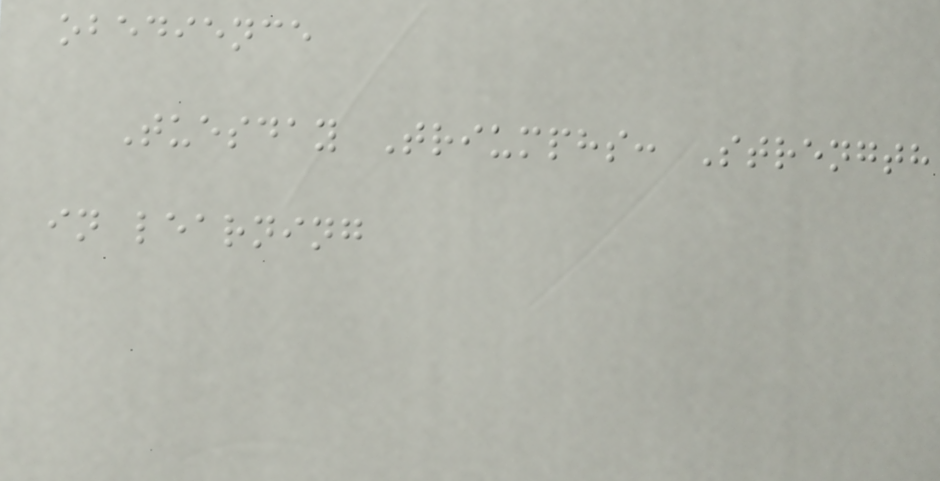obedience
Tuesday Triumphs: Strength
in learning
